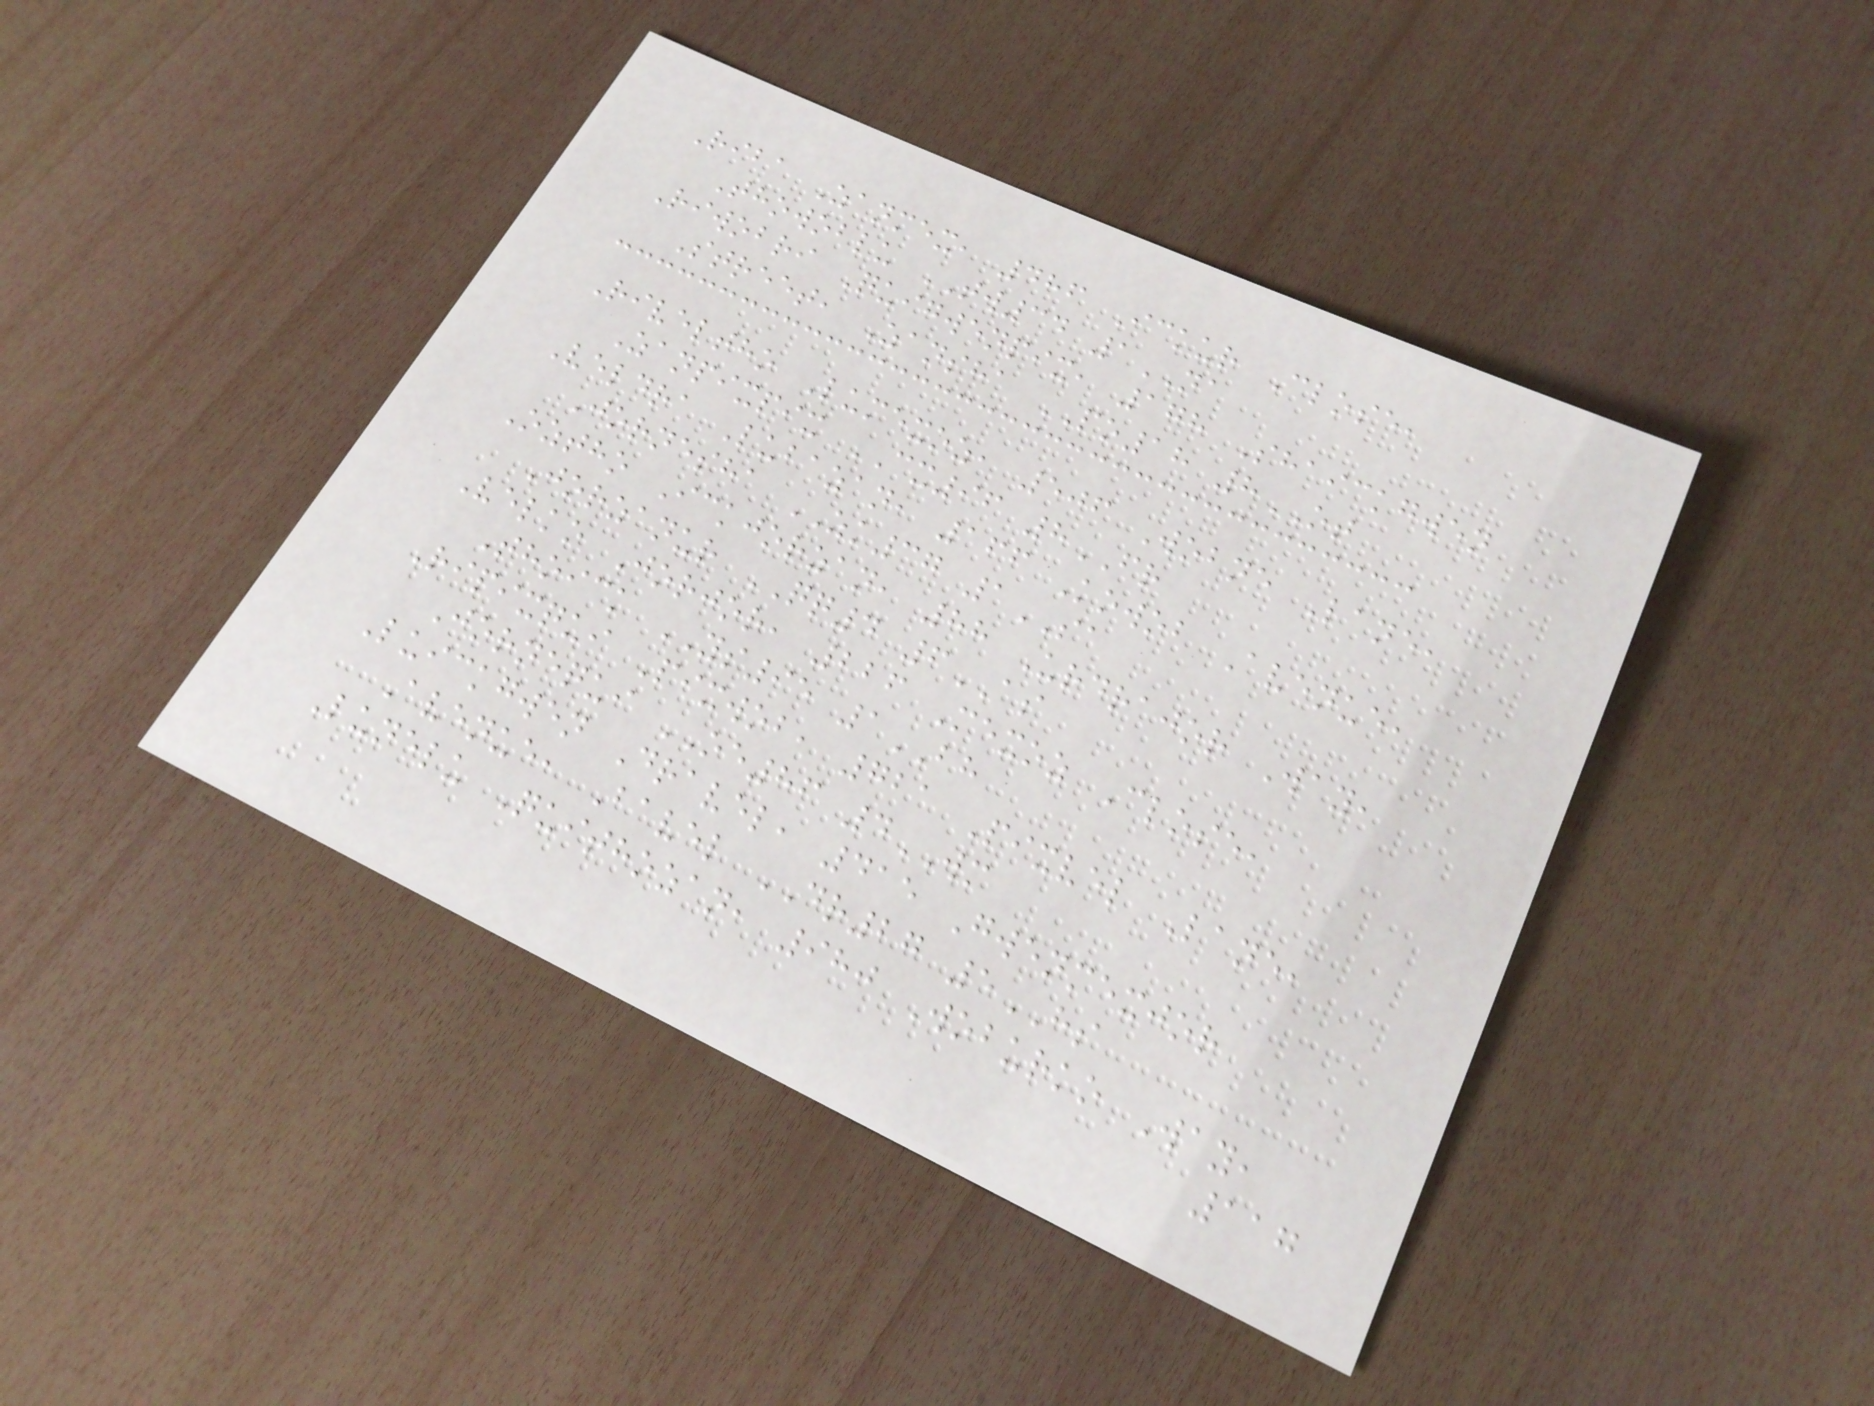Riba Zanmex, 486 Ickur Close,
Thowoblu TW34 1NA
Riwobri Quigwenpix, 178 Shaickgwen
Street, Zansha PO18 8OT
Riveltho Lumexoz, 506 Wobne Lane,
Zanpixpix CX96 8FR
Veldra Lubazan, 166 Kowob Avenue,
Jornesha ZK37 1SA
Oztho Ickjorzan, 88 Urdrajor Way,
Jorzanur QQ4 6AS
Velko Jorjor, 226 Mexoz Close,
Thoick YS95 1BH
Ripixqui Pixwob, 721 Pixvel Lane,
Jornequi OE86 4WM
Luickgwen Dravel, 415 Gwenmexjor
Avenue, Bavel DR27 5HS
Lunelu Quithozan, 980 Woburko Way,
117
